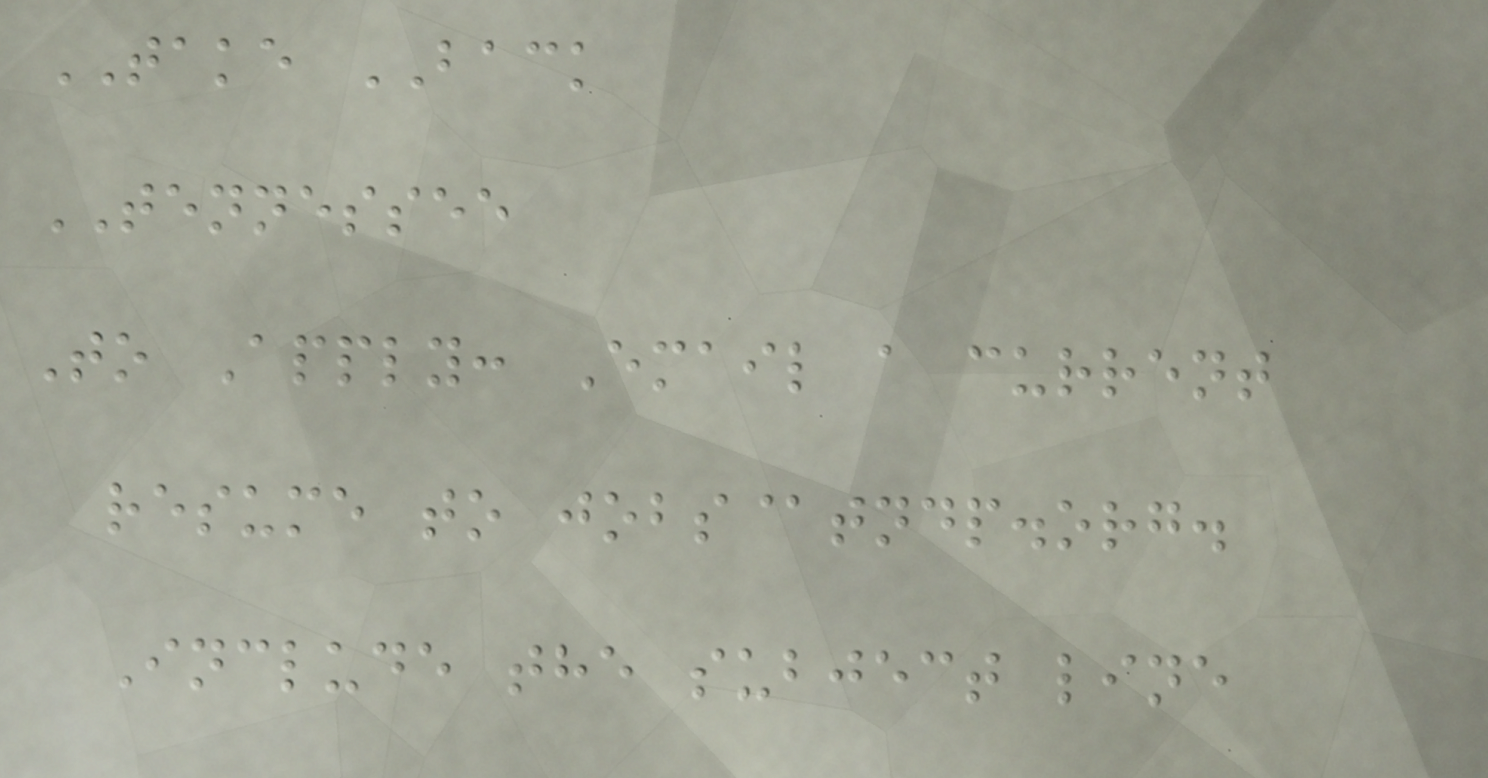TAKE BACK
TENNESSEE
To Apply: Email a current
resume to jobs@tndp.org.
Include the subject line
